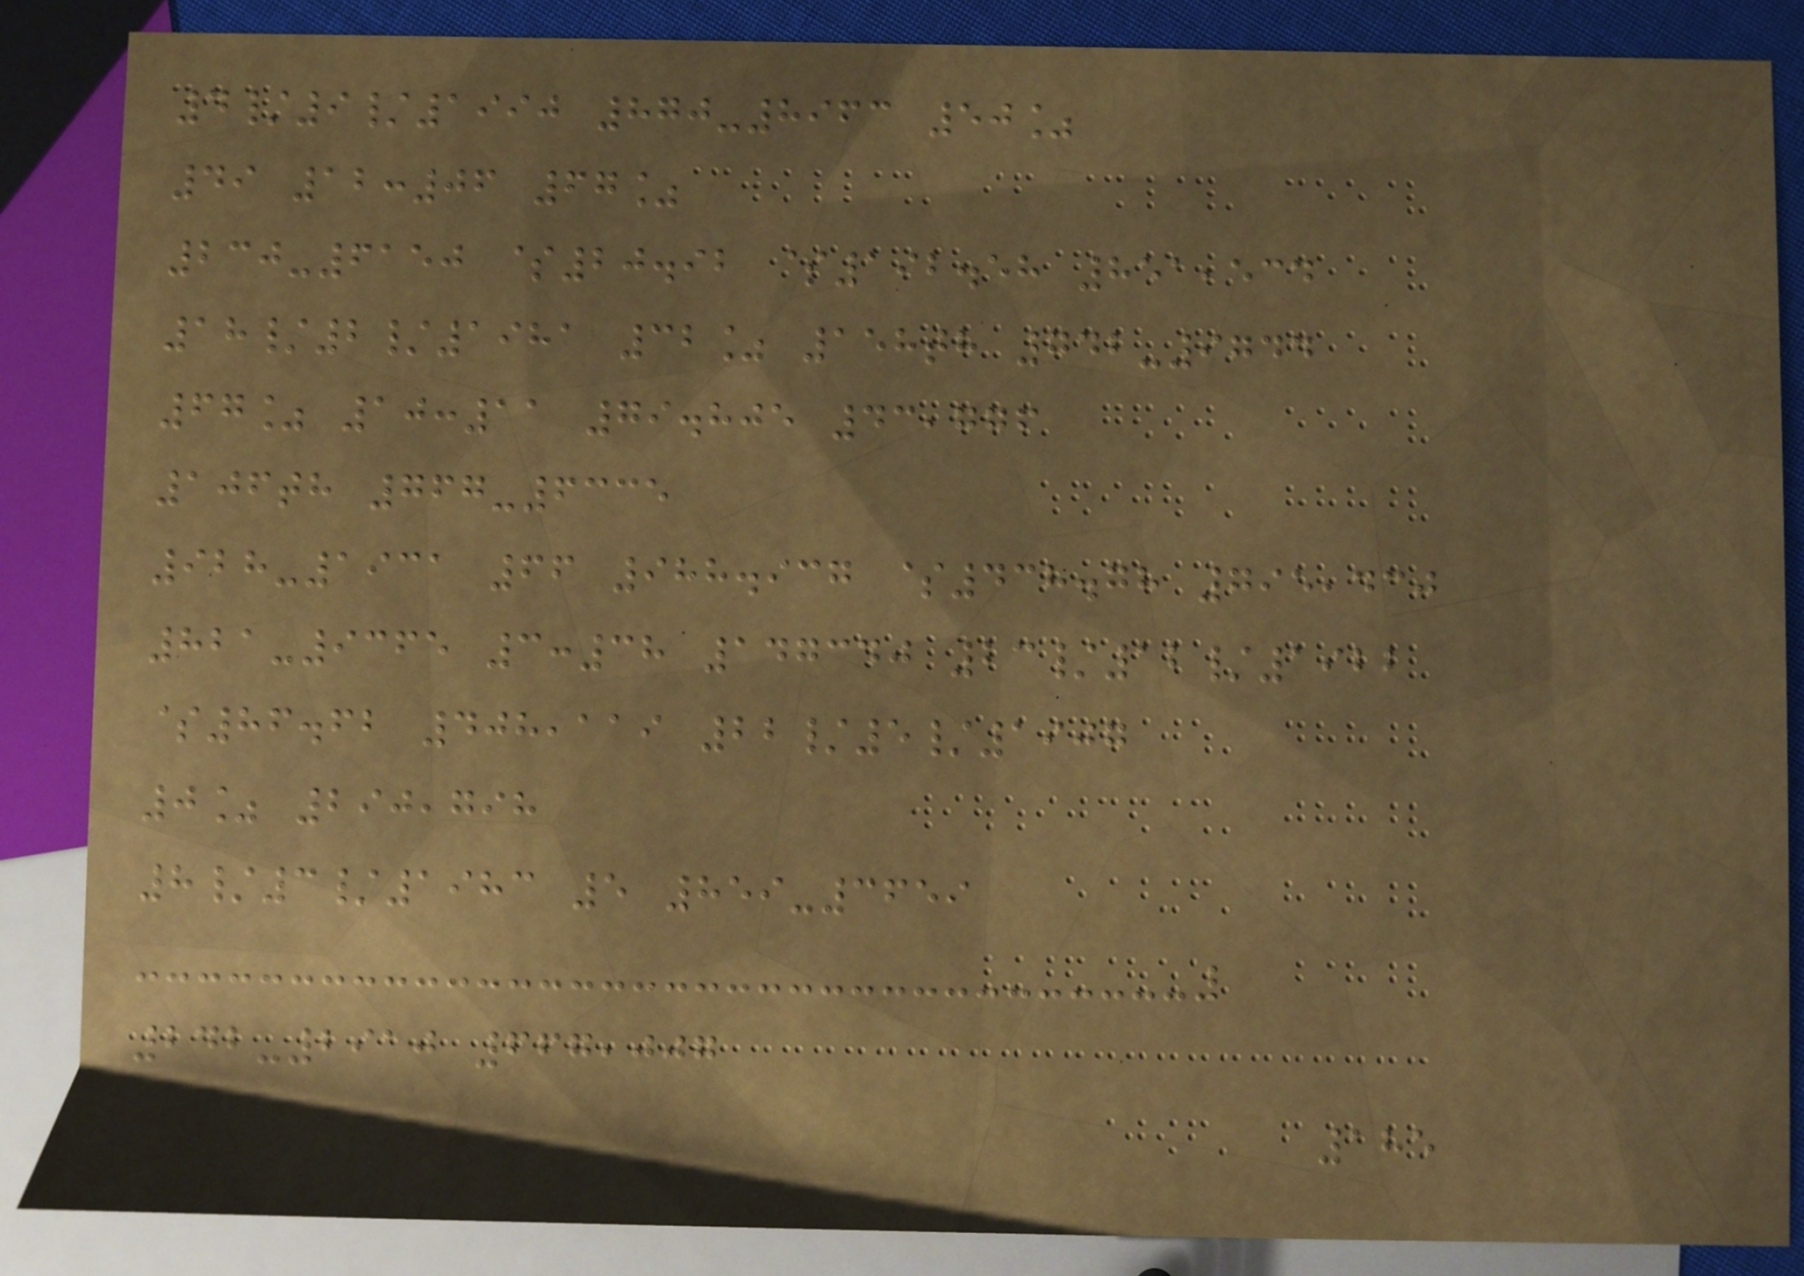4/9/1990 870-8963 50%
49 12:06 67%
230-6150 $20.92 $192.58 851,534
18/2/1981 32% 158th 742-9744
67% 10:11 79.805 43,776
106th 767-6335
928-1931 66 988.937 $438.78 795,430
821-9365 3:38 147340 23/12/1922
$86.62 408,119 22/5/1907
0% 290,798
8/3/1983 5 859-3659
242-2910 667,007
185
